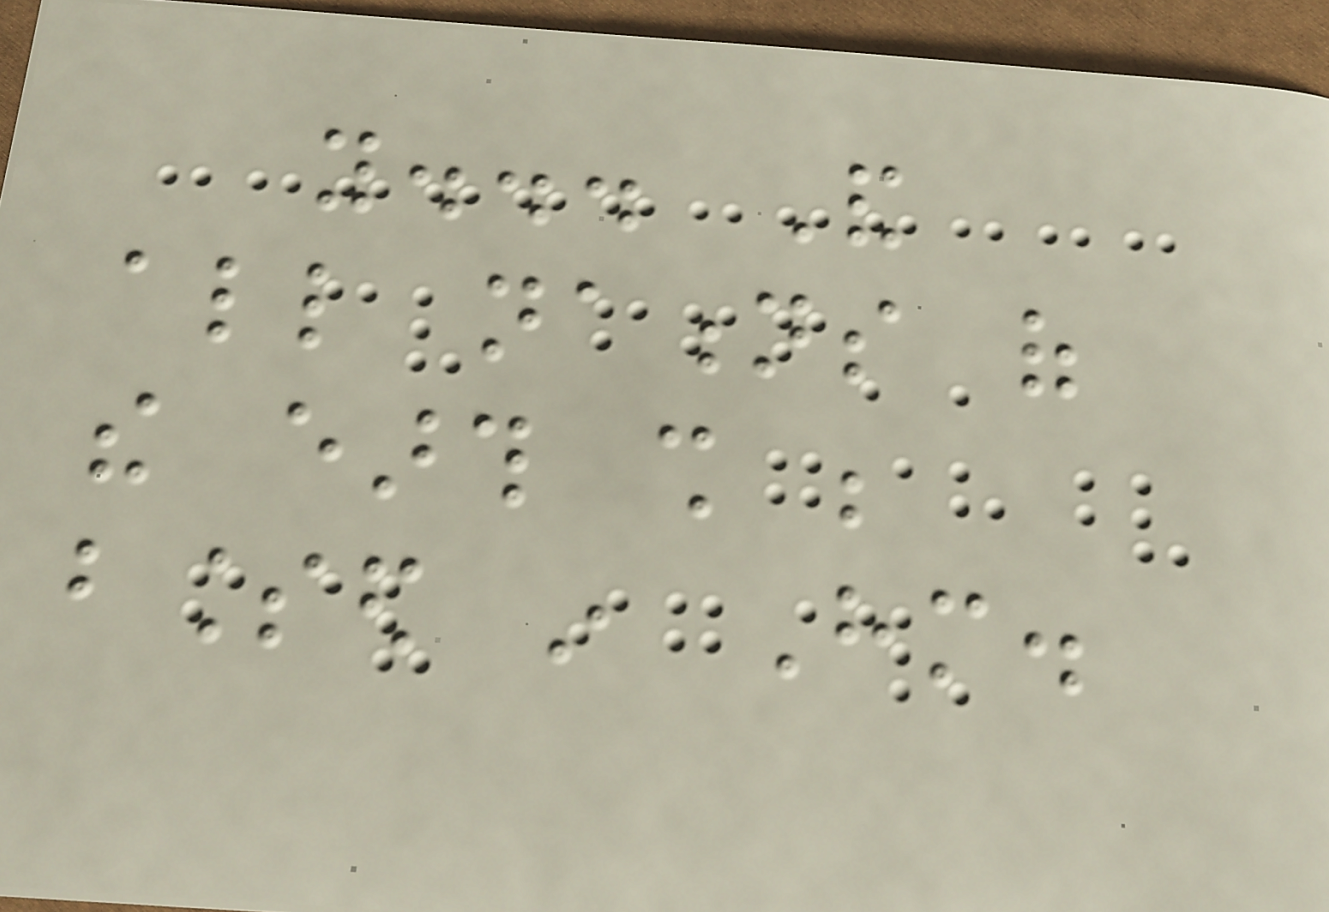you... And
all nations of
the earth shall be
blessed in Him.
